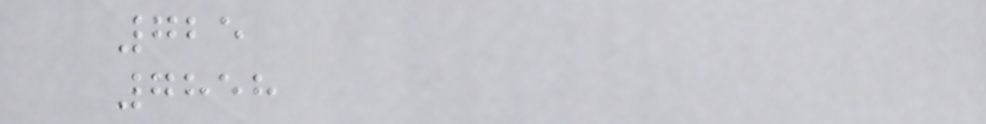725
7858
